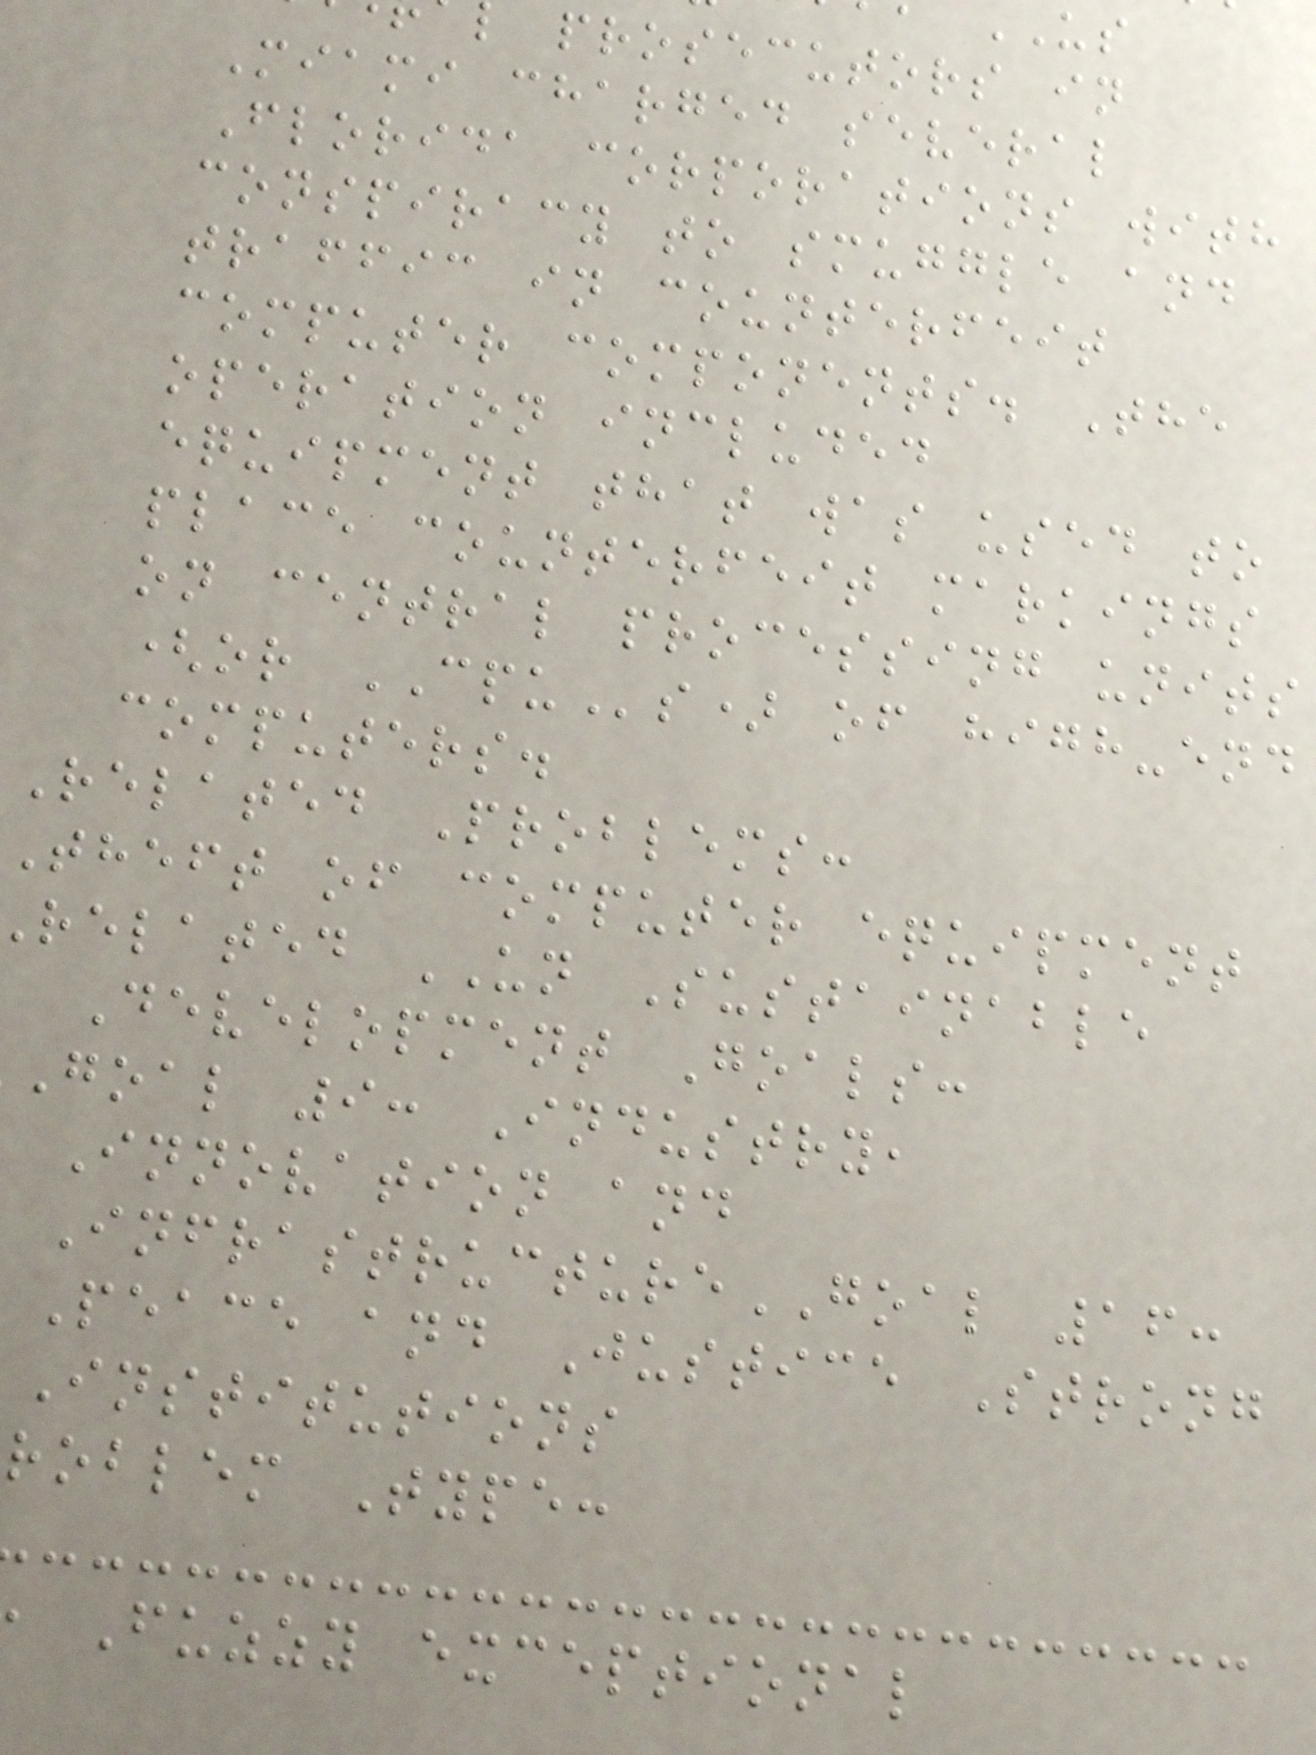prosecutors in
Miami charged several
Florida corporations with
conspiracy to smuggle and
traffic in counterfeit
computer components. The
operation included
equipment that was used to
place counterfeit markings
on central processing units
(or CPUs) of high-end
computers.
Related Problems:
Theft of computer equipment
related UN Sustainable
Development Goals:
goal 9: Industry,
Innovation and
InfrastructureGOAL 16:
Peace and Justice Strong
Institutions
roblem Type:
Fuzzy exceptional
